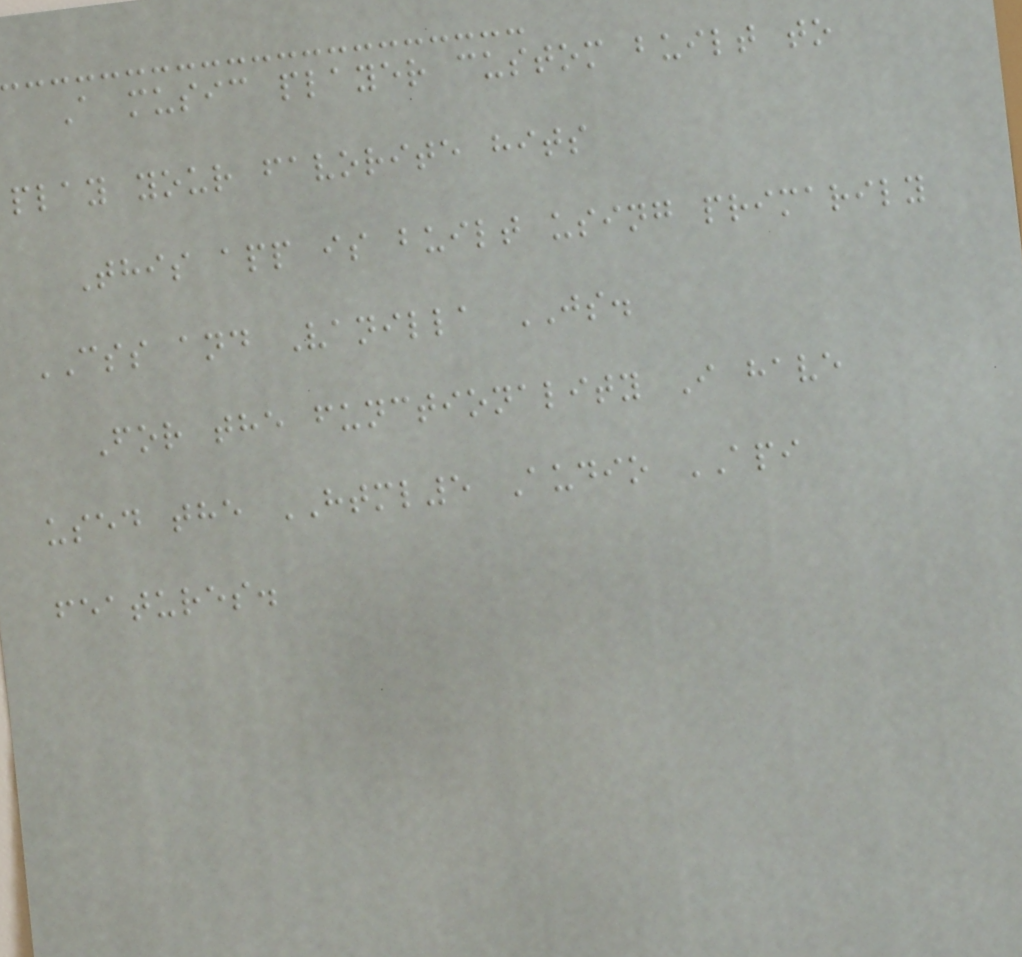A music player custom built to
play your favorite hits
This app is built using primarily
CSS and Vanilla JS.
For the functionality I have
used the HTML5 Audio API
features.
